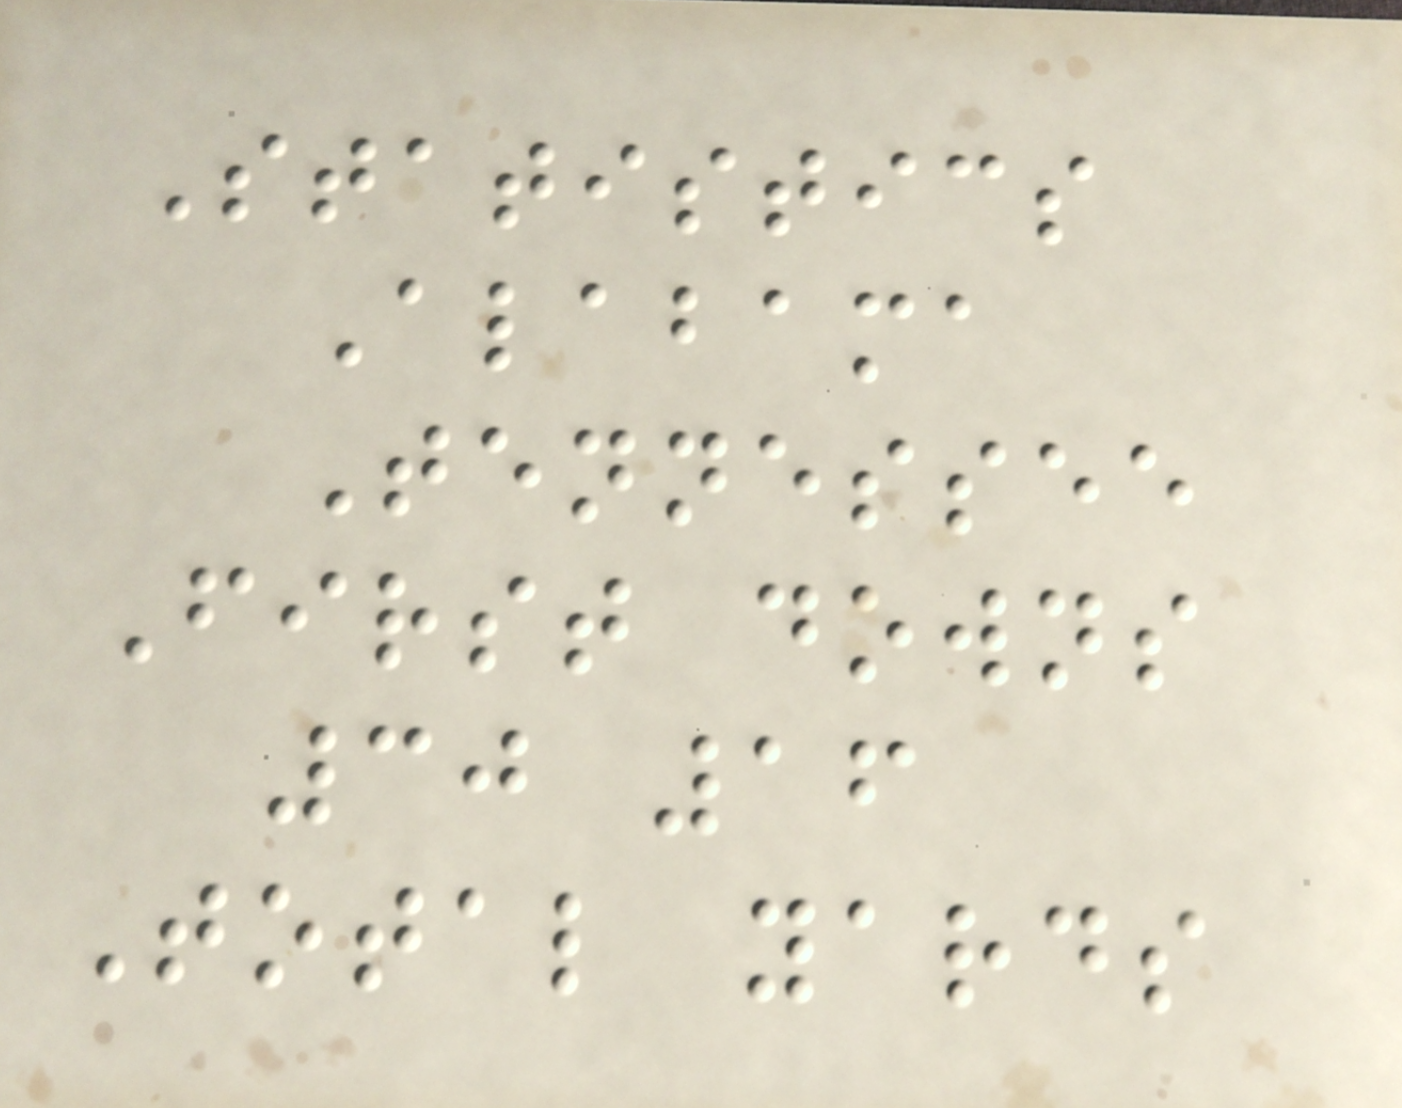Statistics
Alabama
Tennessee
First downs
30 16
Total yards
